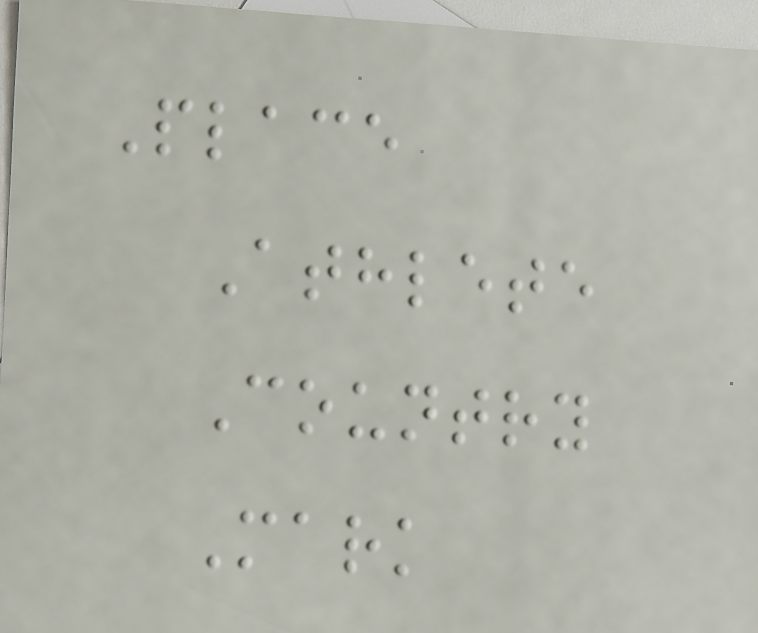Place
Athlete
Country
Mark
